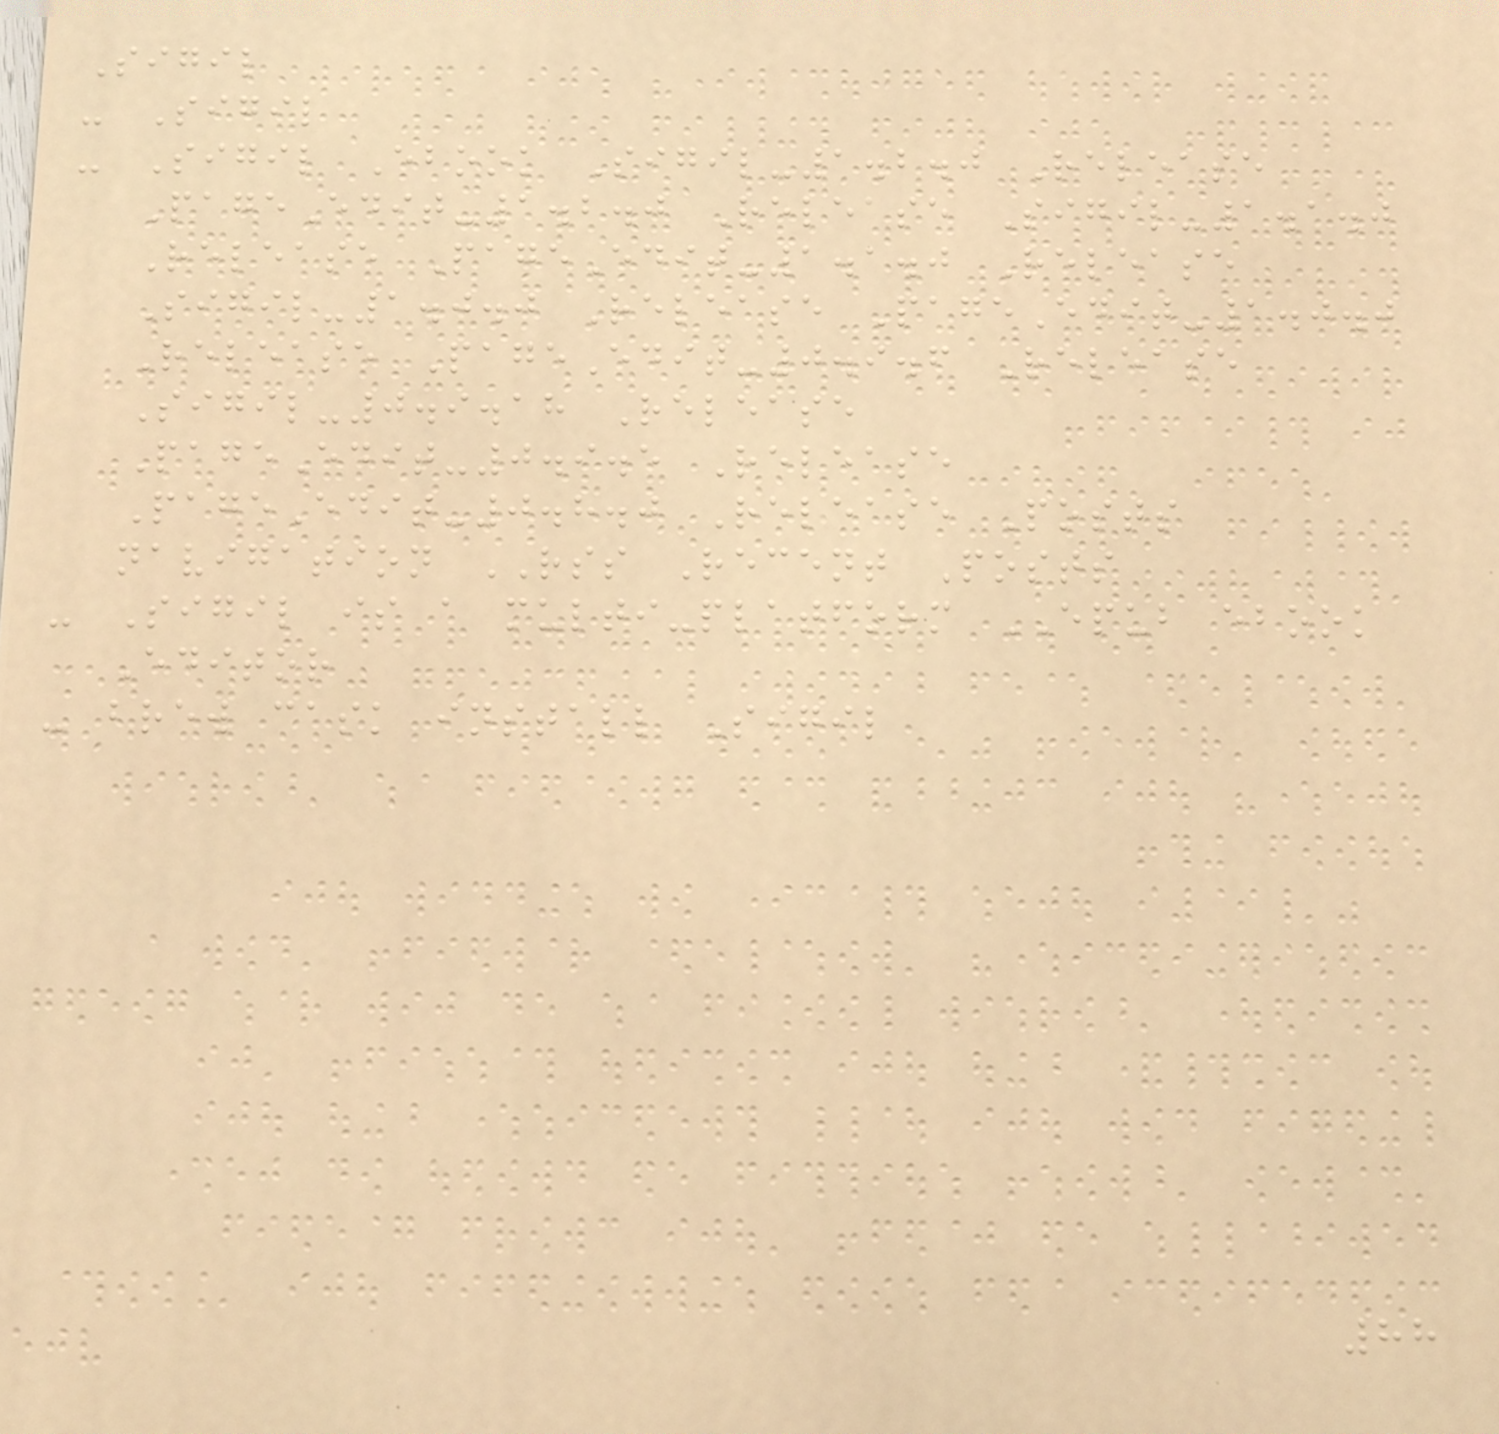Sigil
- Sigil
- Sigil Ebook Sigil-1.2.0 Release
PageEdit-1.2.0 Release Sigil-1.1.0
Release PageEdit-1.1.0 Release
Sigil-1.0.0 Release PageEdit-1.0.0
Release PageEdit-0.9.6 Release
Sigil-0.9.18 Release
PageEdit-0.9.5 Release
PageEdit-0.8.0 Release Posts
navigation RSS Recent Posts
- Sigil is a multi-platform EPUB ebook
Editor
- brew cask install Sigil
88
